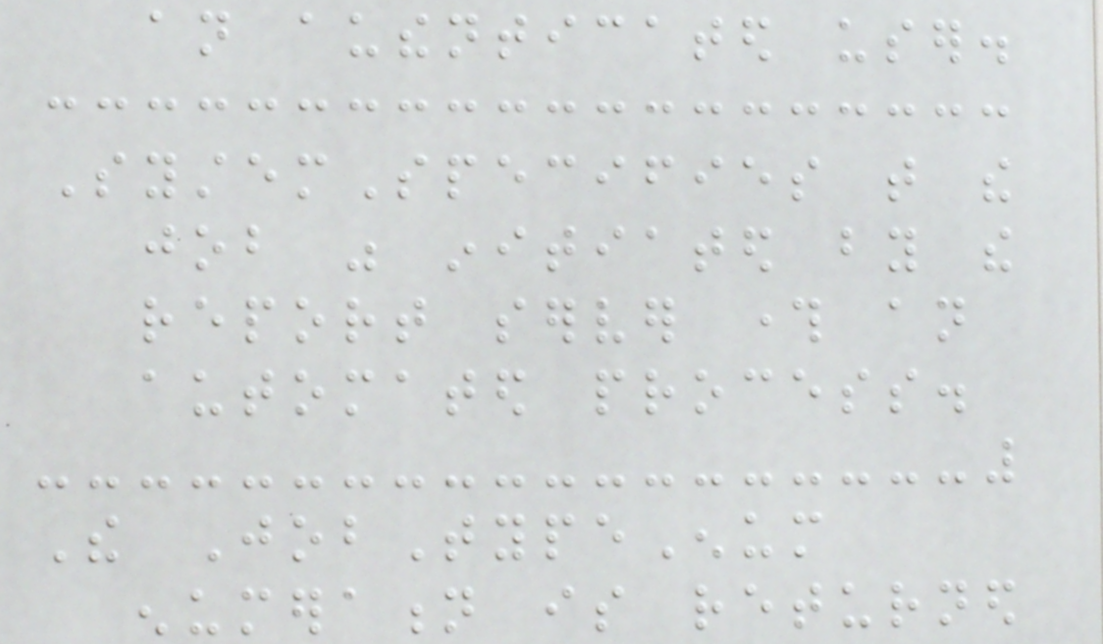an authenticated user.
SystemSpecifies that the
job was initiated by the
report server through an
automated process.
The JobTypeEnum
enumeration is returned
